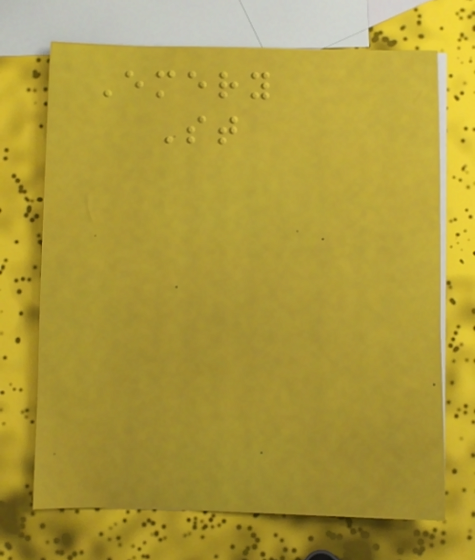Emery
St
